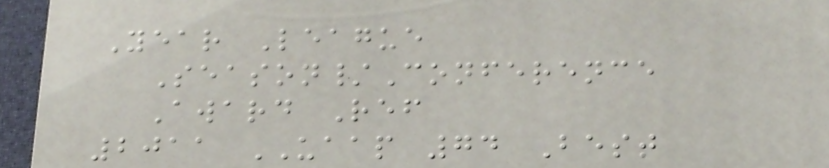Year League
Season/Conference
Award Ref
2011 UAAP 74 Best
